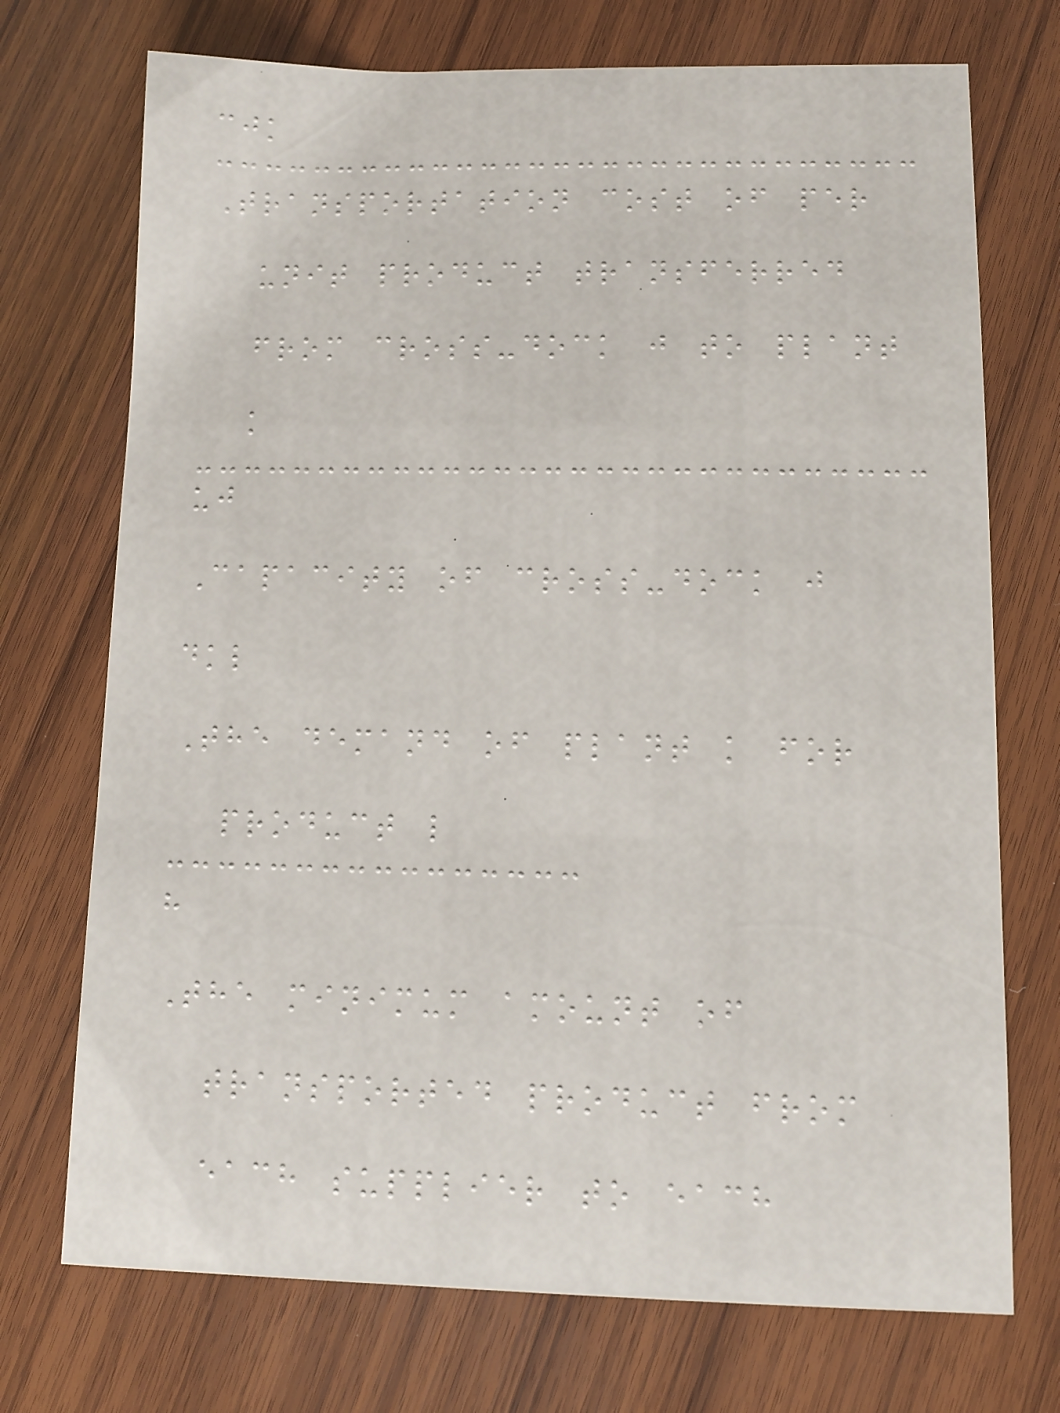cjk
Transportation cost of per
unit product transferred
from cross-dock j to plant
k
uj
Capacity of cross-dock j
dkl
The demand of plant k for
product l
h
The minimum amount of
transported product from
each supplier to each
